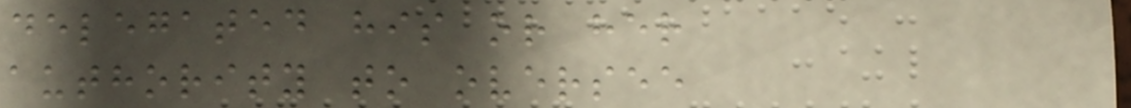delegated his or her
authority to oversee
